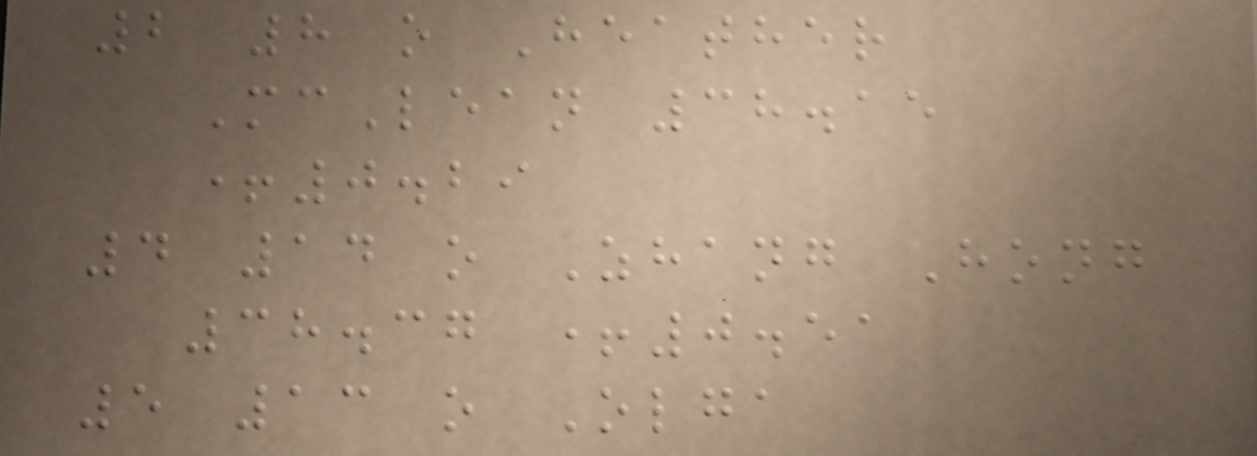2 8 o Heather
McLean 38.15
+0.29
4 14 o Zhang Hong
38.37 +0.51
5 13 o Olga
